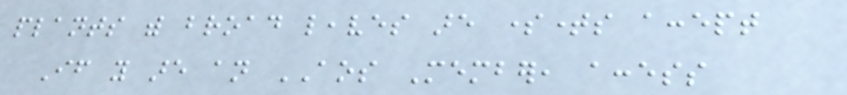plants with broad leaves are sometimes accept
If you are an AOS Member, access
